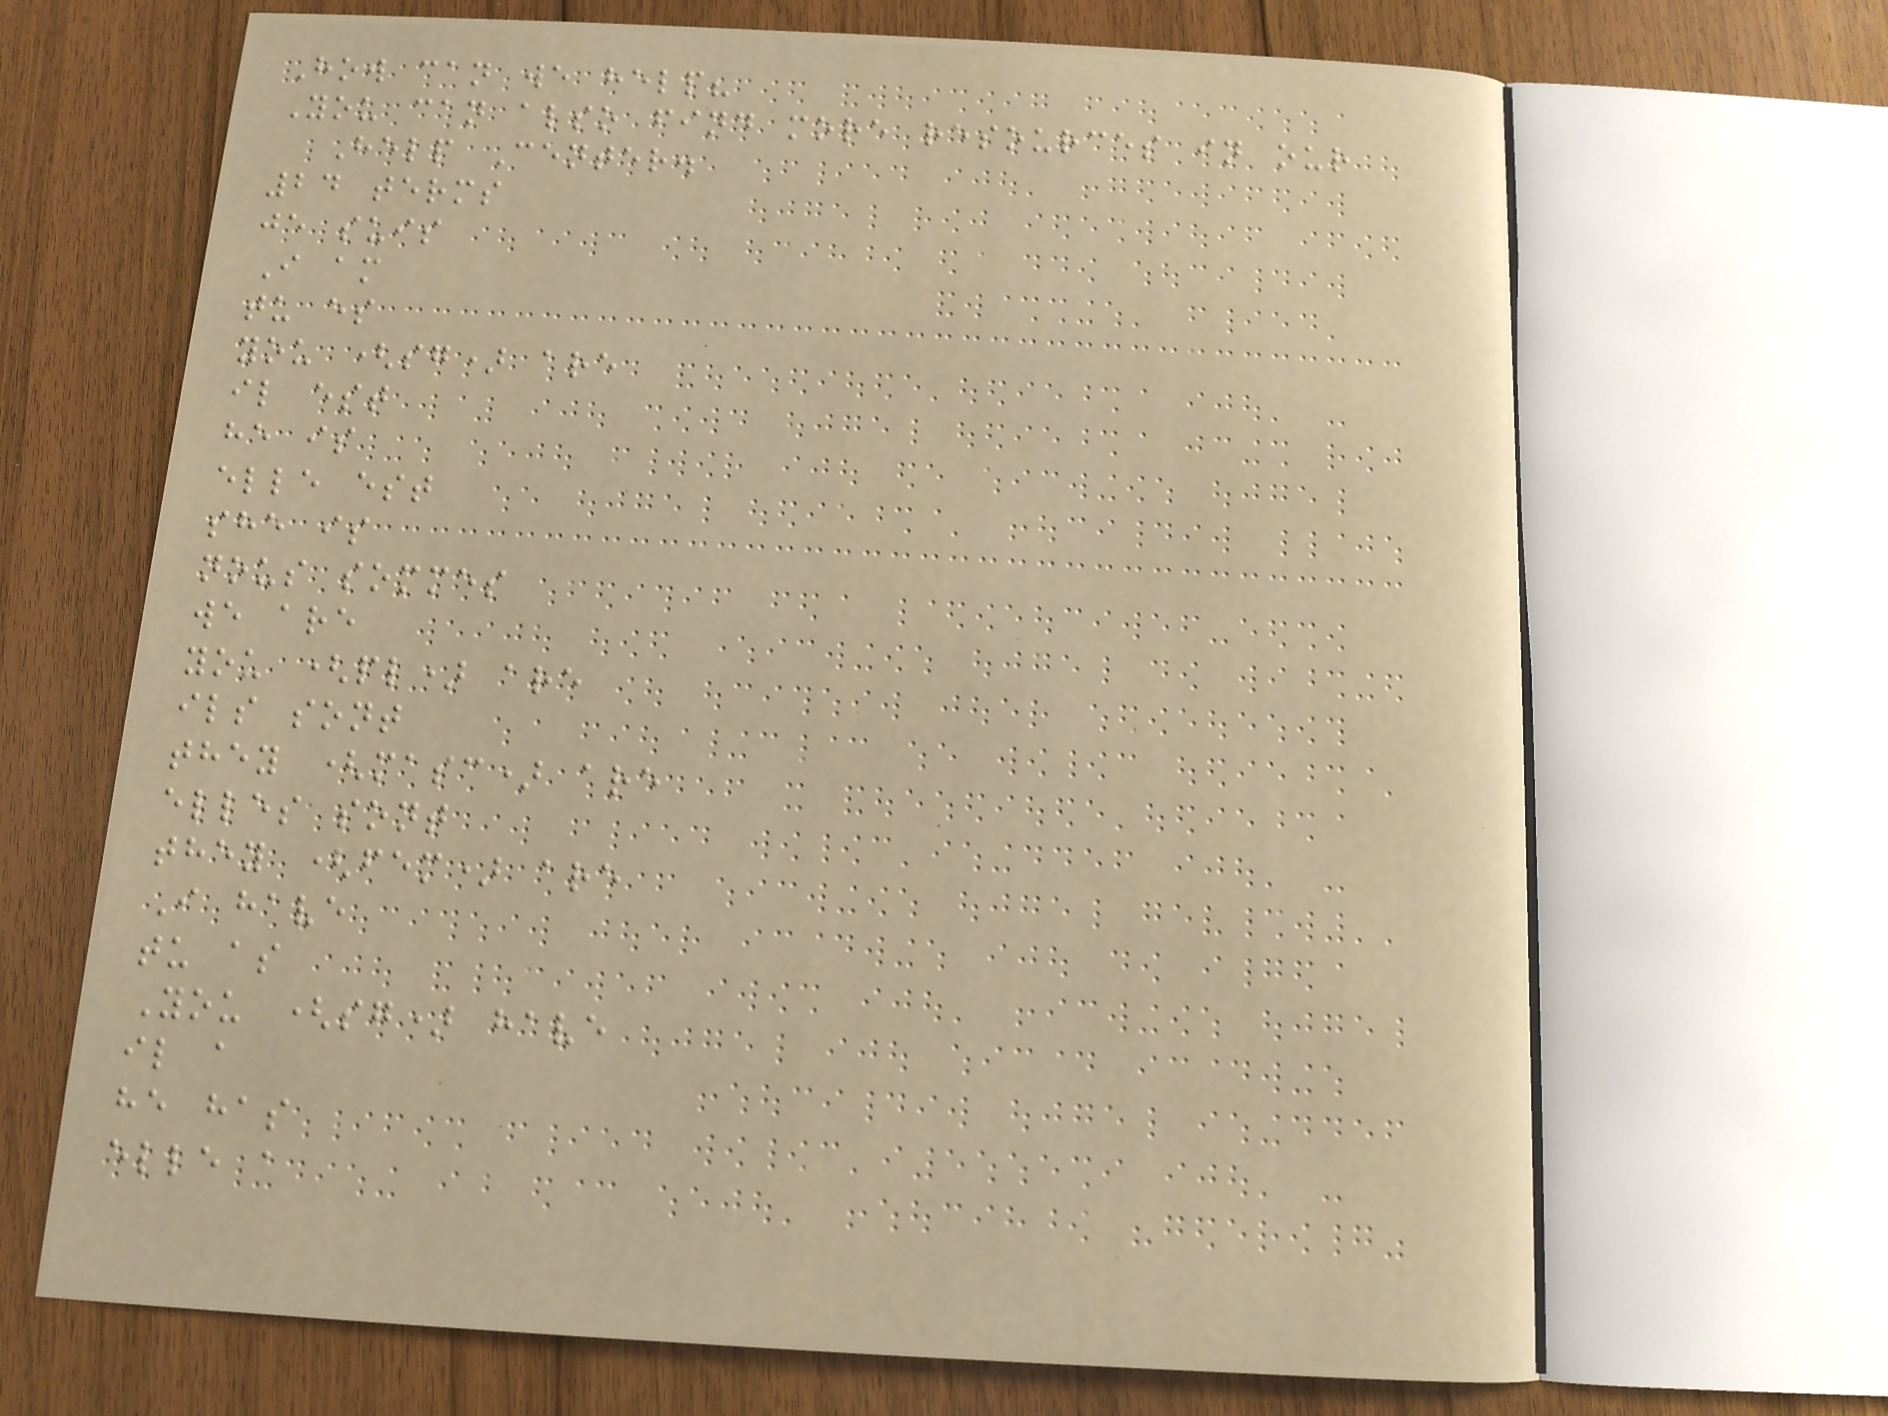How can we help?
You can also find more resources in our
Help Center.
24 terms
je suis
I am
tu es
you (sg) are
il est
he is
elle est
she is
nous sommes
we are
you (pl) are
ils sont
they (masc) are
elles sont
they (fem) are
I have
tu as
You (sg) have
il a
he has
elle a
